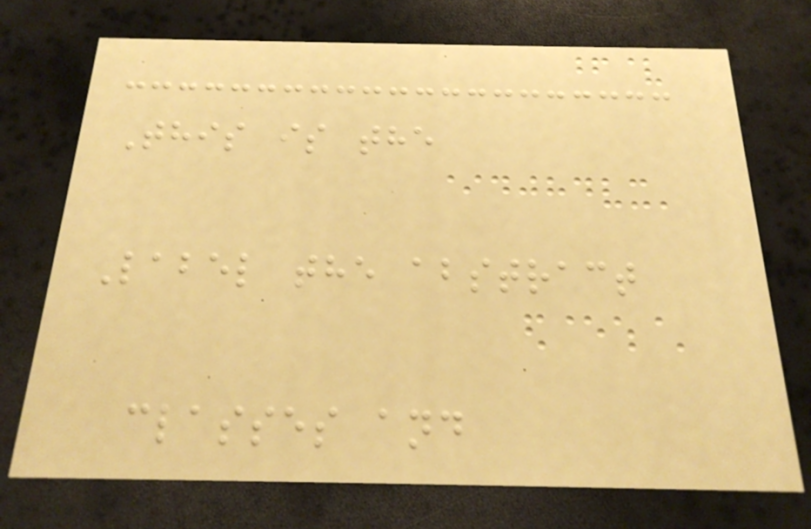This is the
Label the abstract
classes and
